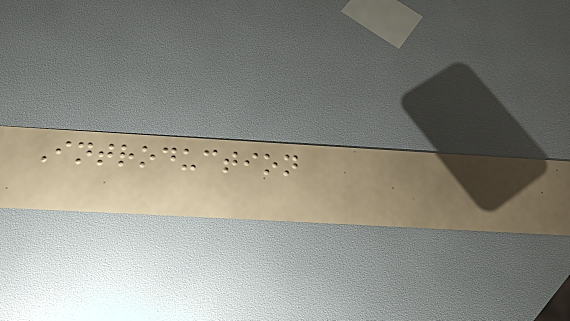Introduction
